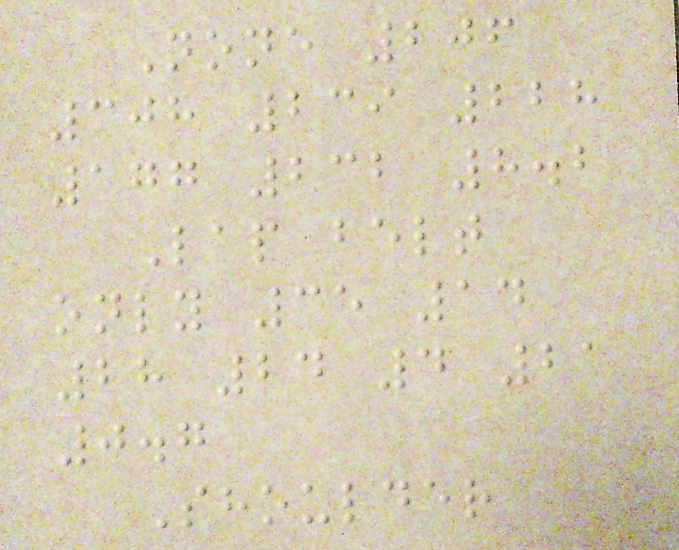None 206
308 239 228
177 232 8.2
Lap belt
only 35 14
28 24 4 21
0.7
Shoulder
